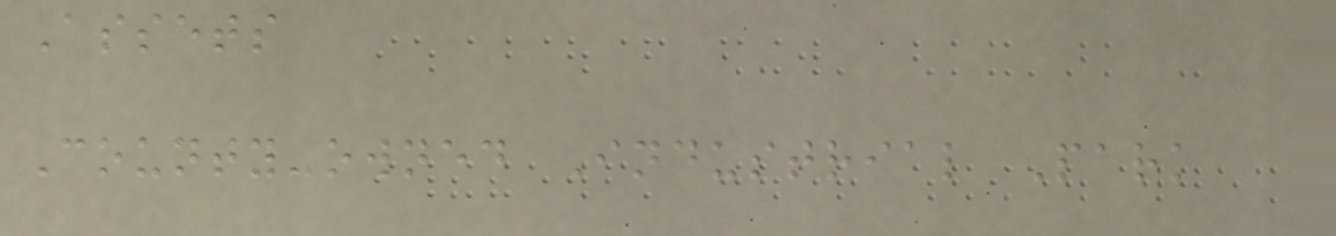Assets
County-owned Industrial Park
